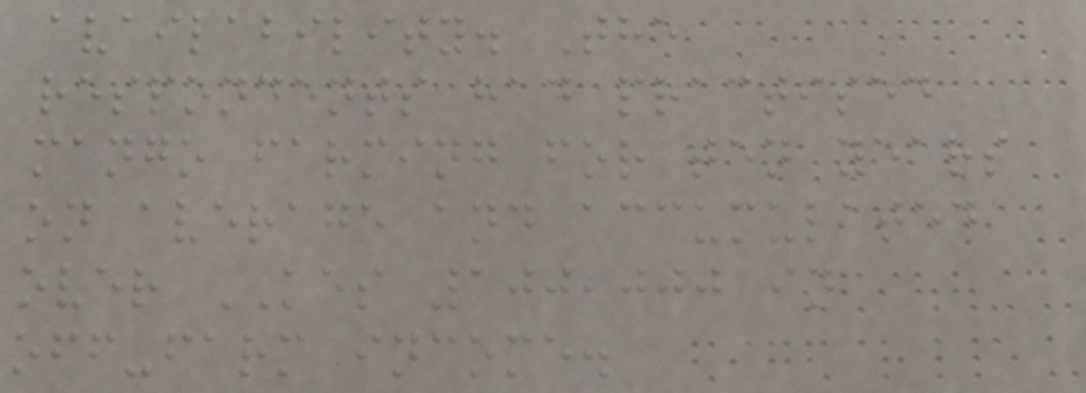availability. The
respondents had practised
mango farming for ten years
on average and accumulated
over KES 100,000 in
off-farm income.
